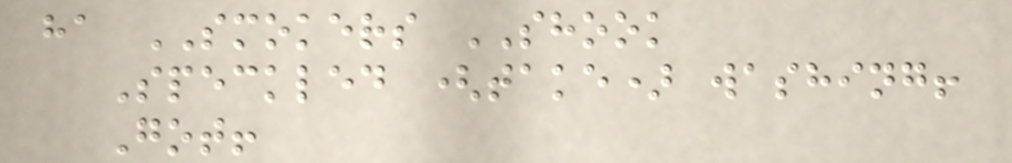ha SMOKERS SHOOK
Speckled (take) washing!
Got!
